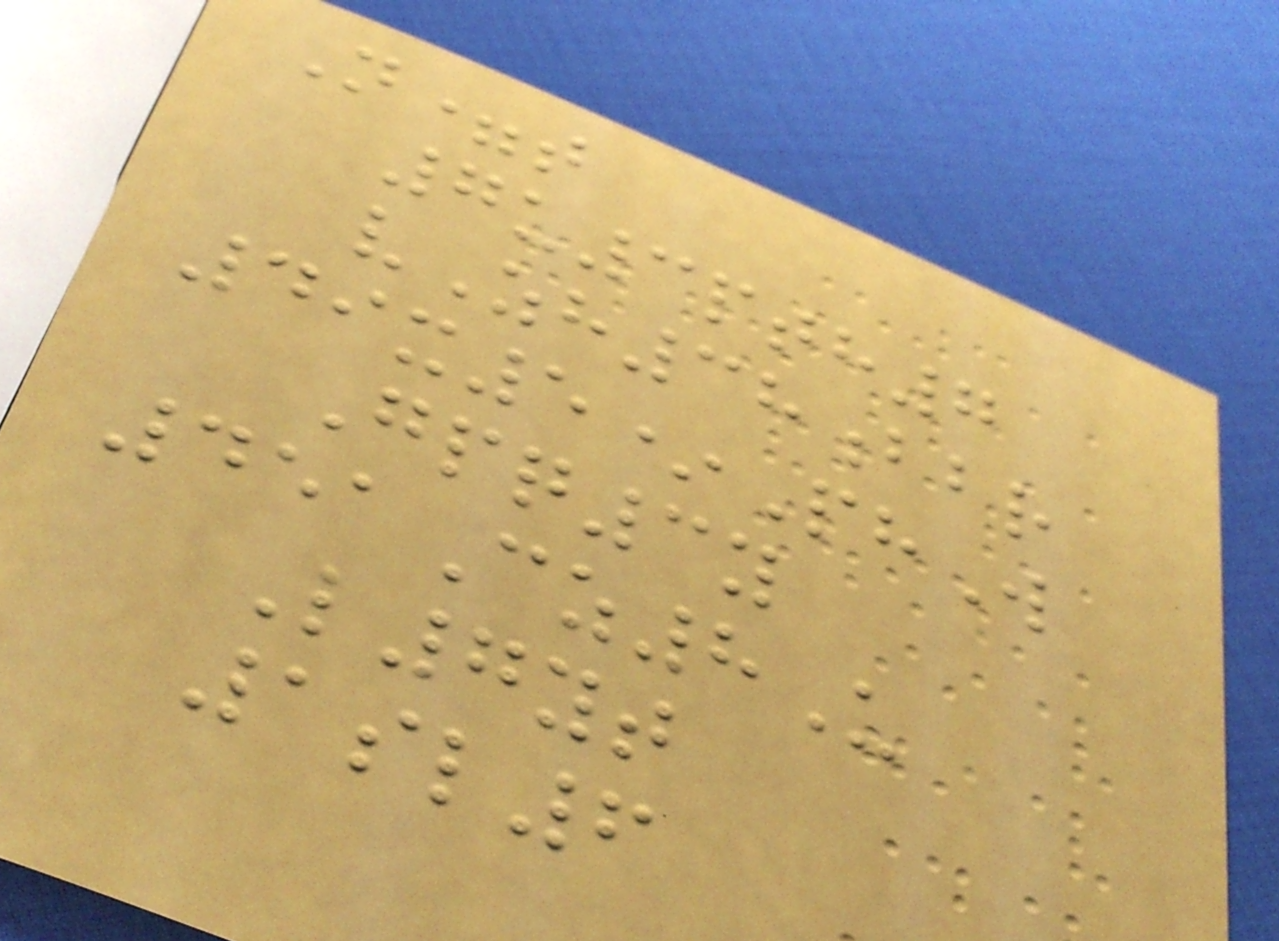N=t
7u3pth7
vZh38bbr
49x5*PhW
Gpq3y
451Cz8U
L7yt
1sl6
